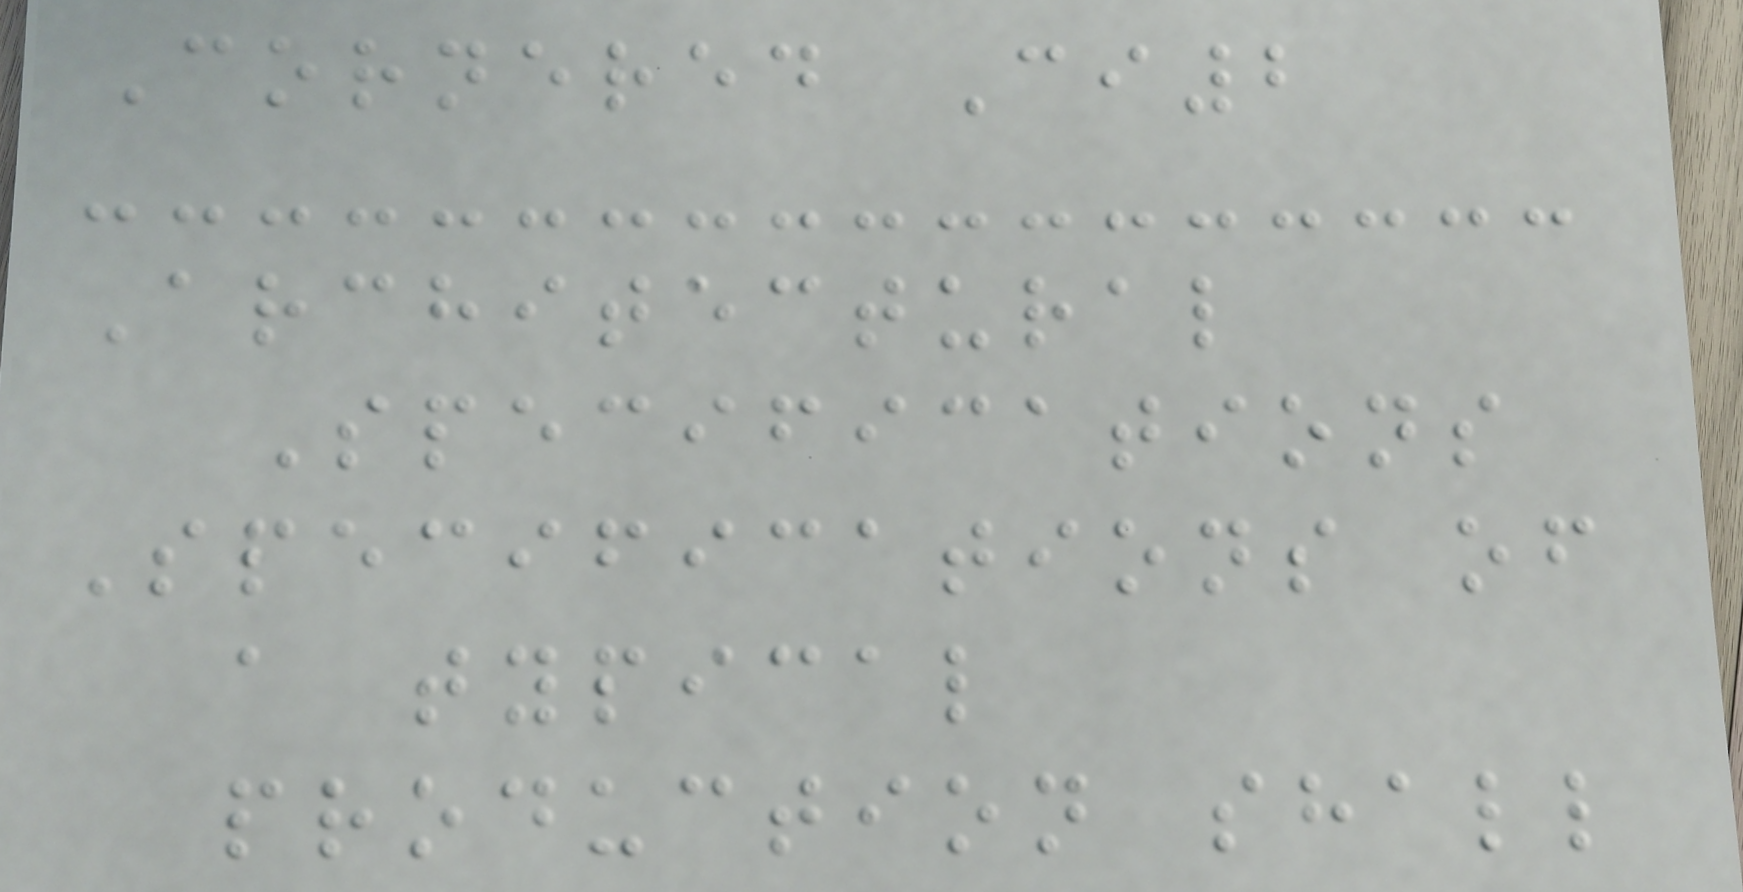Cornered Ci2
Architectural
Specifications
Specifications of
a typical
production shall
